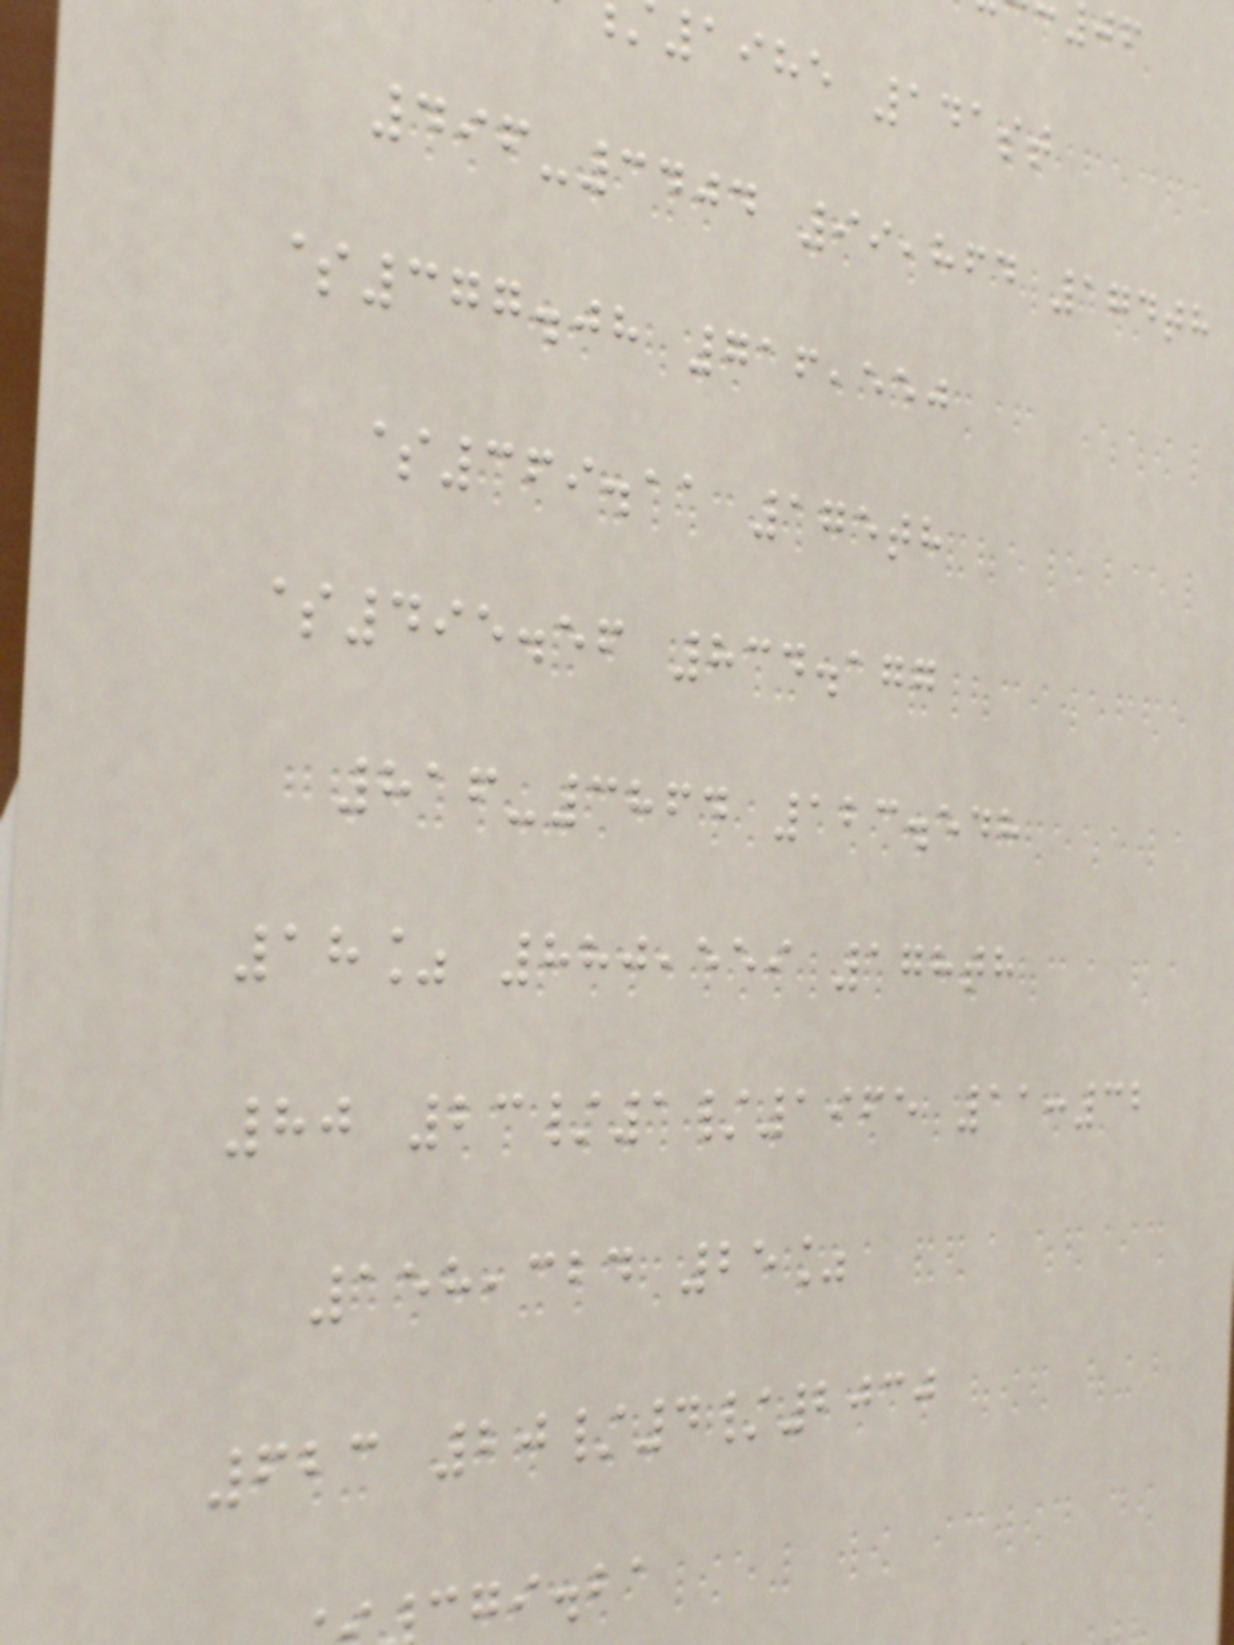1985 141st
496-3404 99,864 174th
$377.08 716,550
$369.11 175th
$495.56 834.177
816-3864 123.548
18% 880,559 178th
80 23/1/1965 11:32
158,324 25%
623 20/4/2030
cgi.ba
